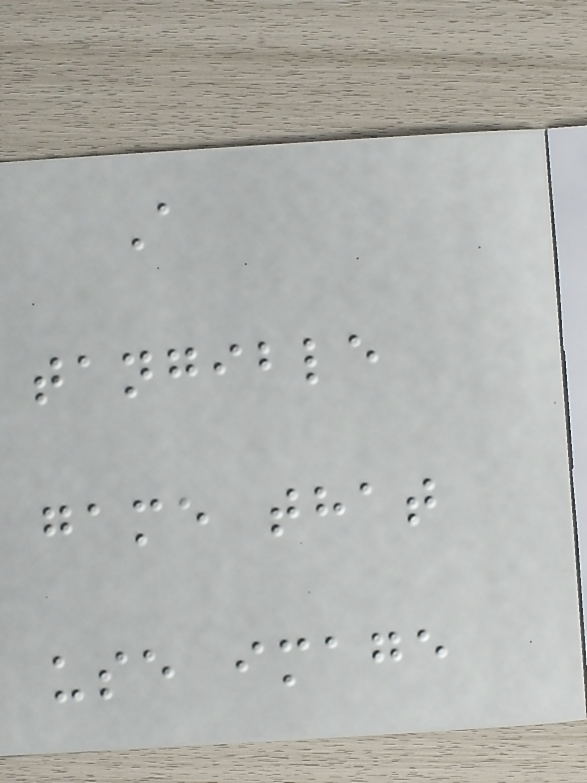A
tangible
game that
use image
